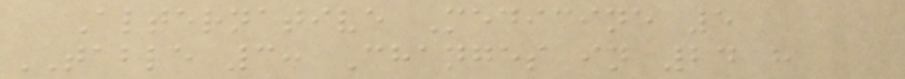Alternative Medicine 5
TABLE 3: Changes in 24 h
